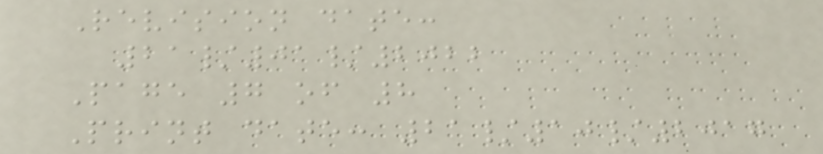Revision date:
21/01/2022
Page 7 of 8
Print date: 21/10/2017
